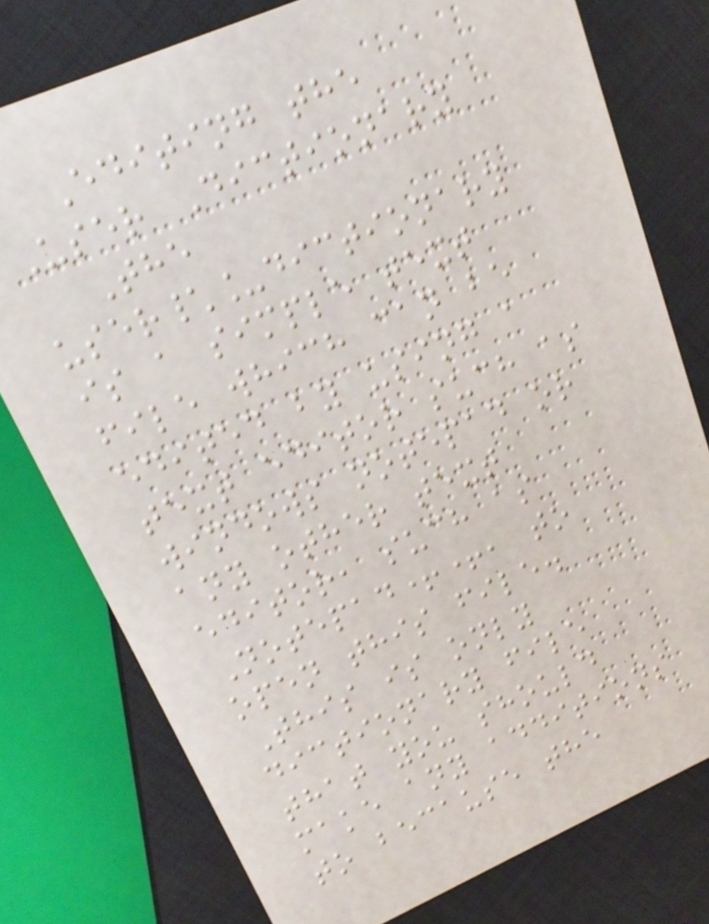Editing the
User Dictionary
The
user\_dictionary
is a simple text
file which can be
edited by using a
text editor such as
windows notepad or
any other text
editor, such as
Notepad++, to
open this file.
This is only
dictionary file
that you should
make any additions
to because the
